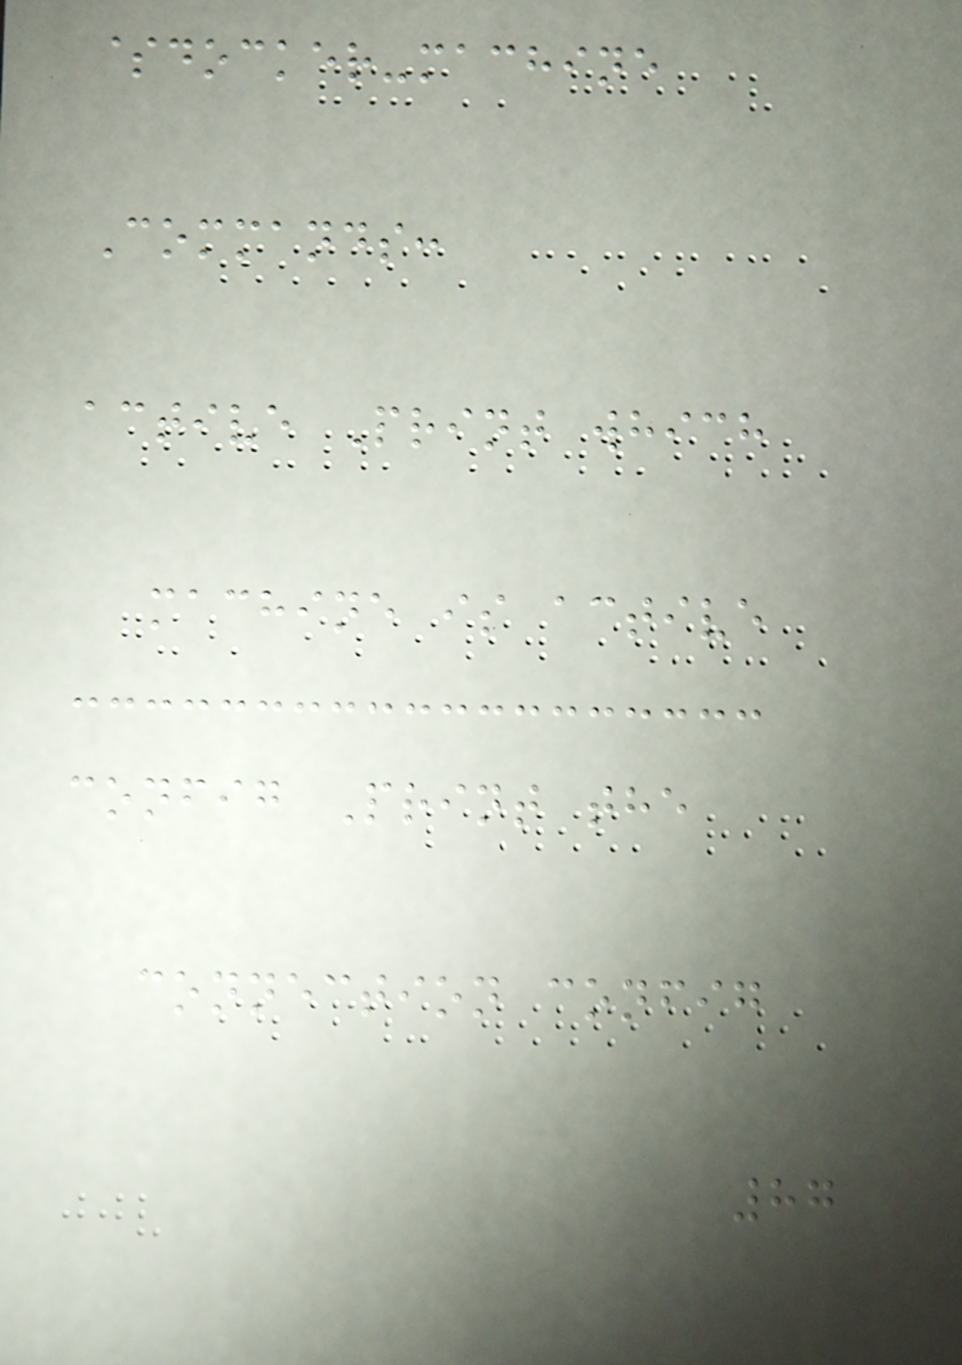$docker-machine
Commands:
active Print which
machine is active
config Print the
connection config
87
